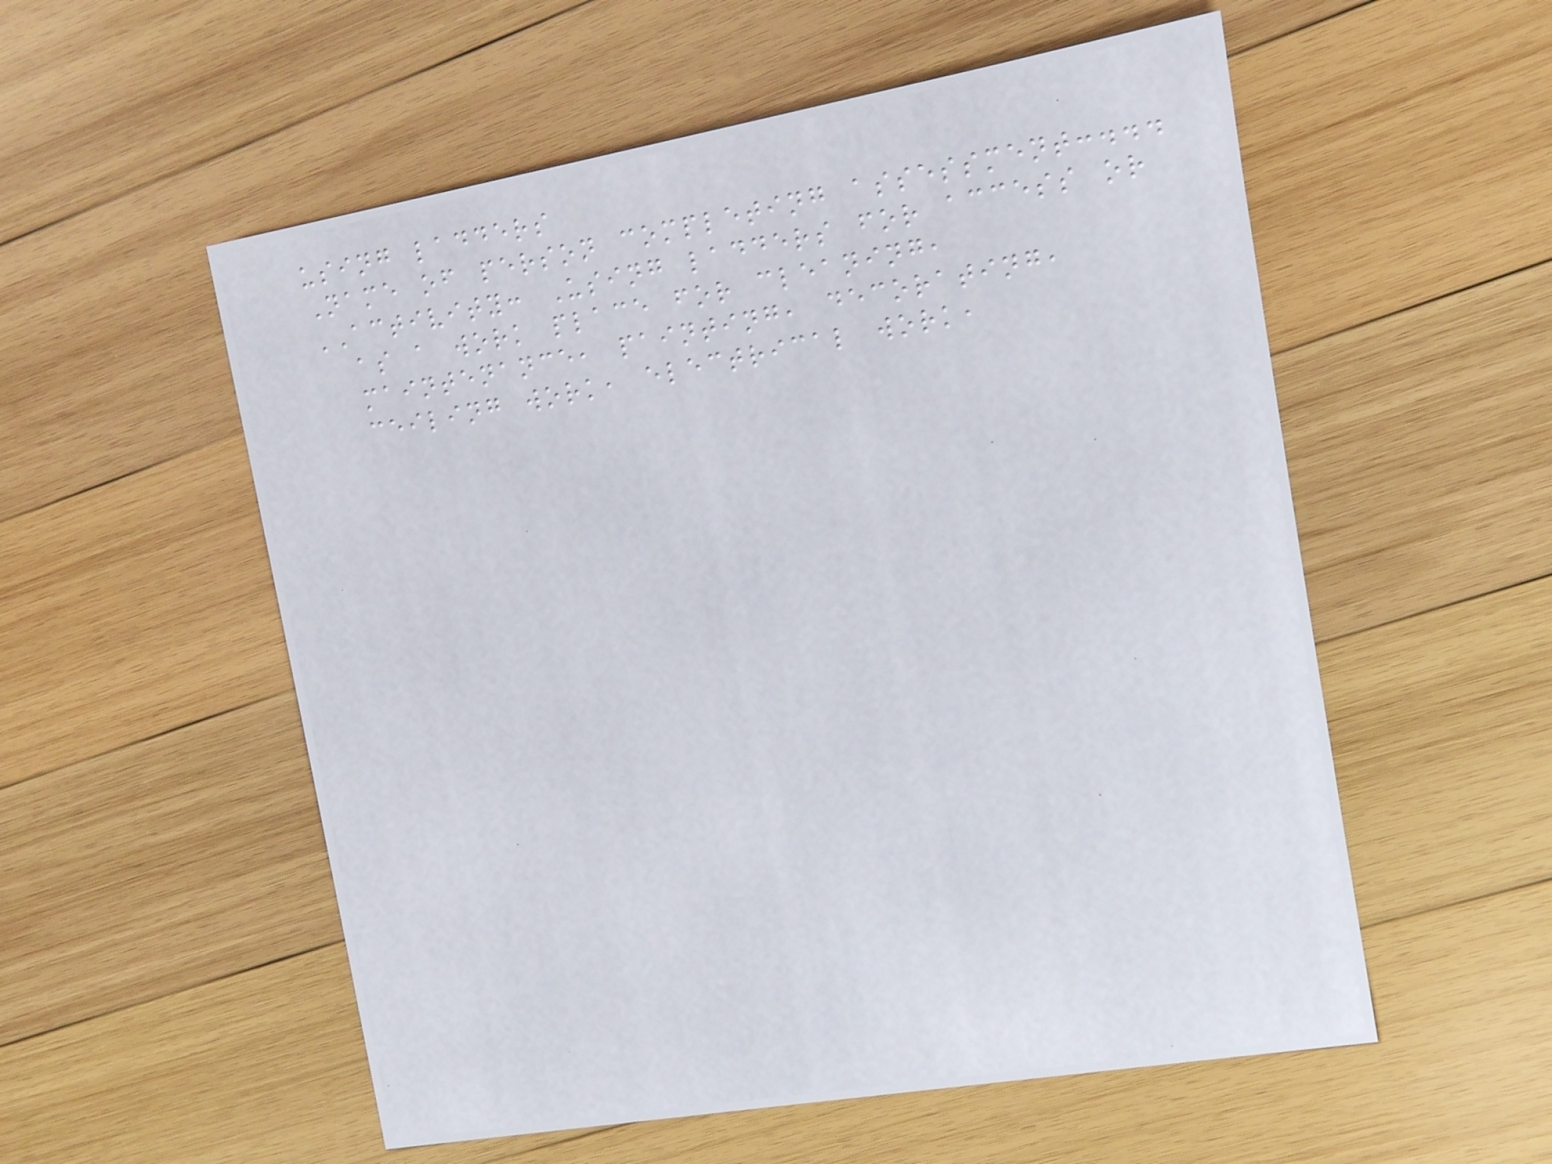using ladders
Name of person completing assessment:...
ACTIVITY: Using ladders for access or
as a work place for cleaning,
maintenance, painting, decorating,
ceiling work, electrical work,
